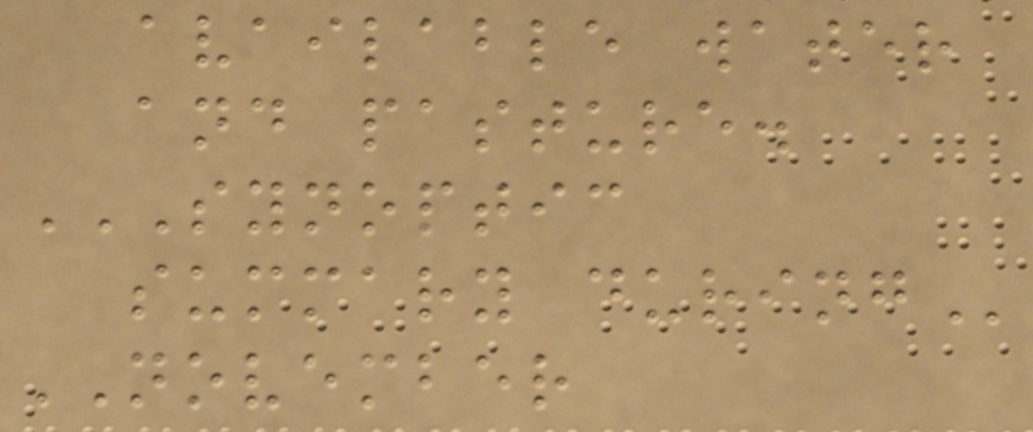available water
and pasture.
SYNOPTIC
SUMMARY DURING
NOVEMBER
